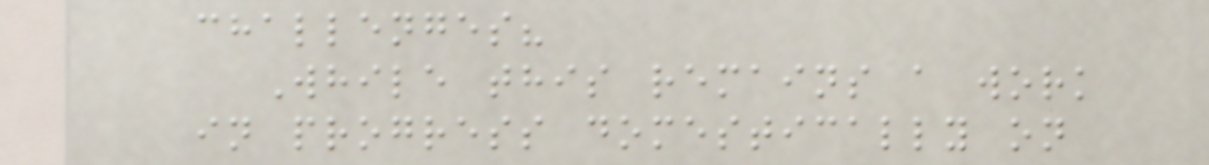challenges?
While this remains a work
in progress domestically on
